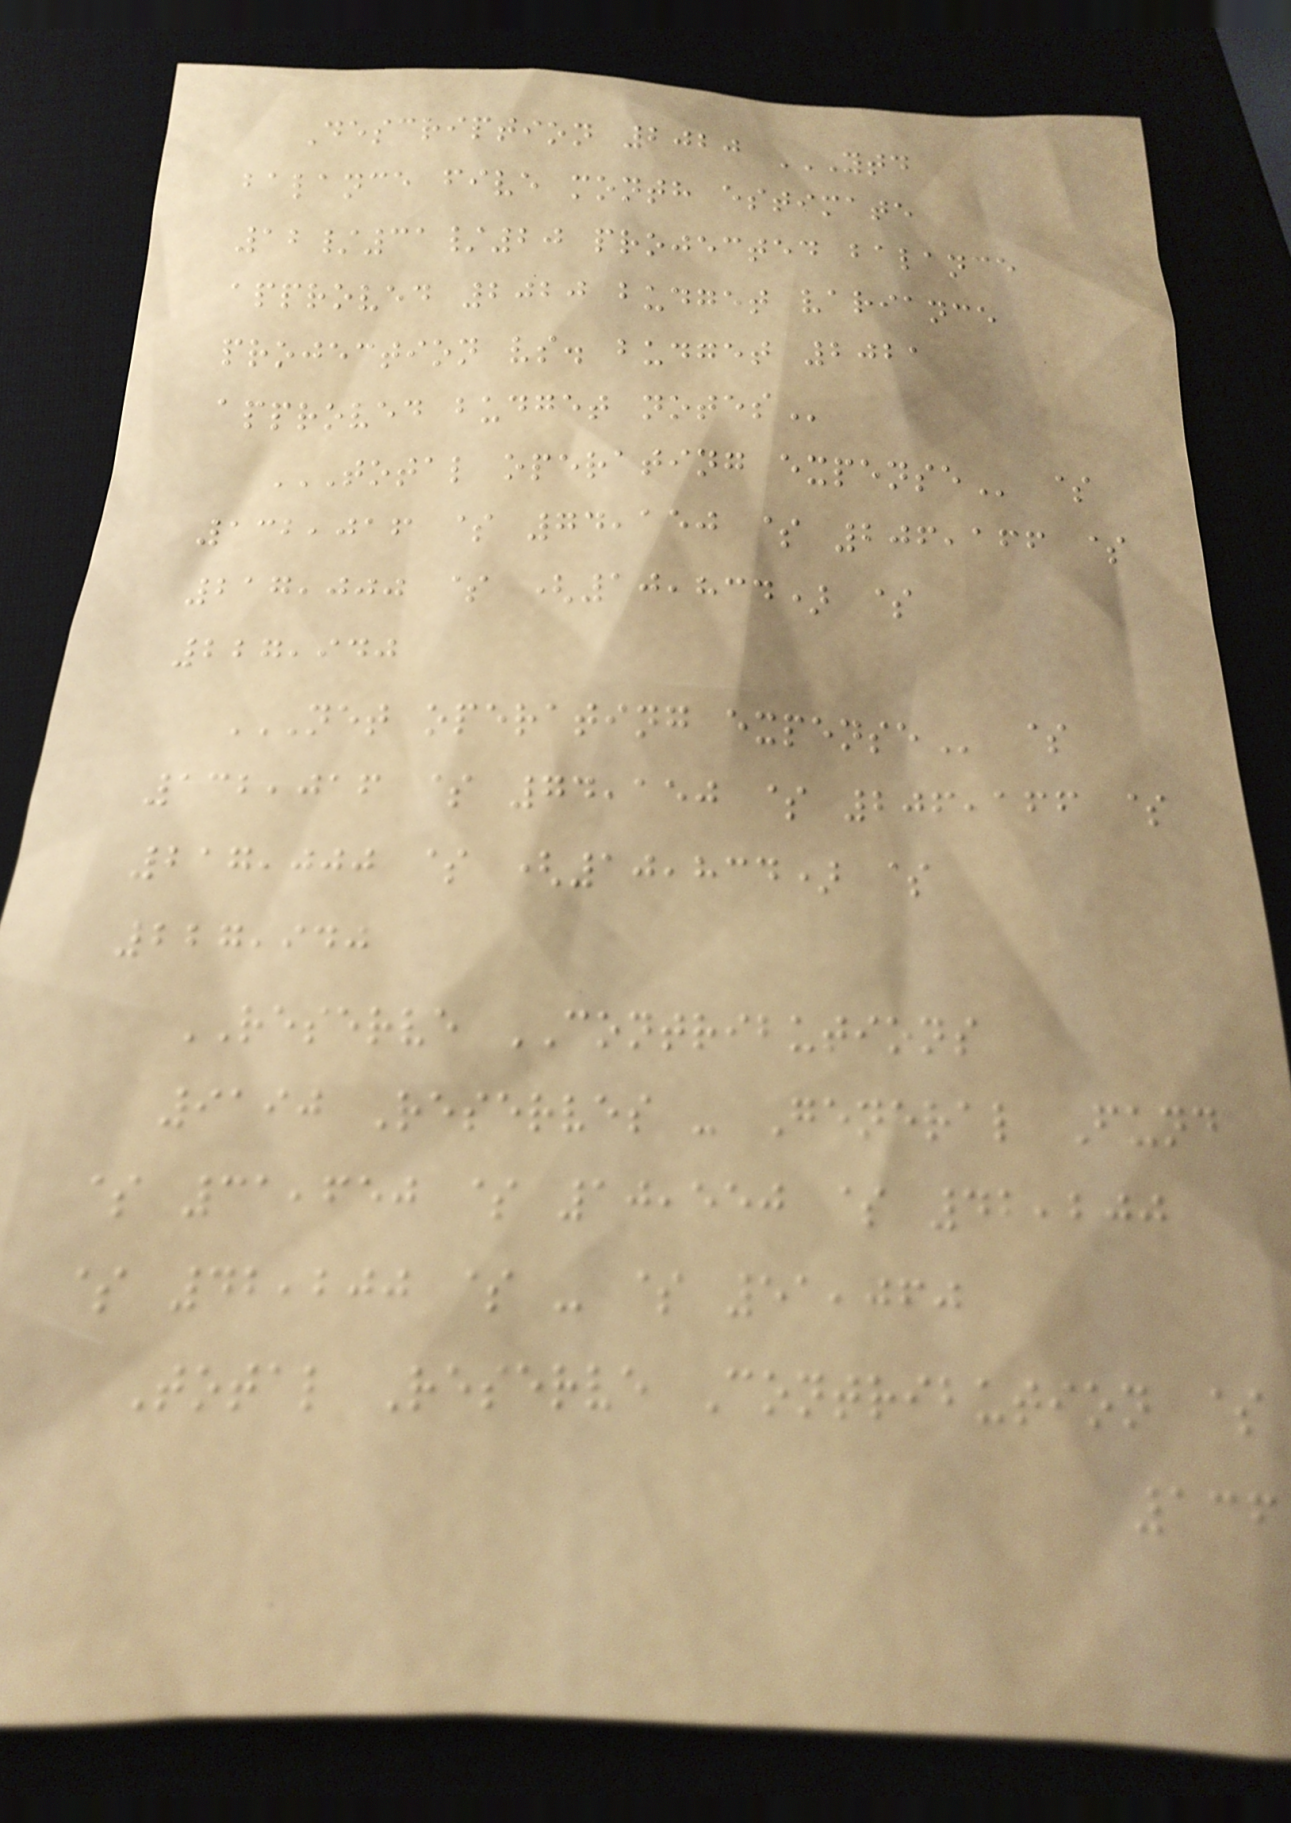Description 2020 YTD
BALANCE FIVE MONTH ESTIMATE
12/31/20 PROJECTED BALANCE
APPROVED 2020 BUDGET VARIANCE
PROJECTION VS. BUDGET 2021
APPROVED BUDGET NOTES
TOTAL OPERATING EXPENSE $
132,016 $ 74,150 $ 206,166 $
217,000 $ (10,834) $
227,940
NET OPERATING EXPENSE $
132,016 $ 74,150 $ 206,166 $
217,000 $ (10,834) $
227,940
RESERVE CONTRIBUTIONS
9190 Reserves - General Fund
$ 31,650 $ 10,550 $ 42,200
$ 42,200 $ - $ 51,060
Total Reserve Contribution $
136
